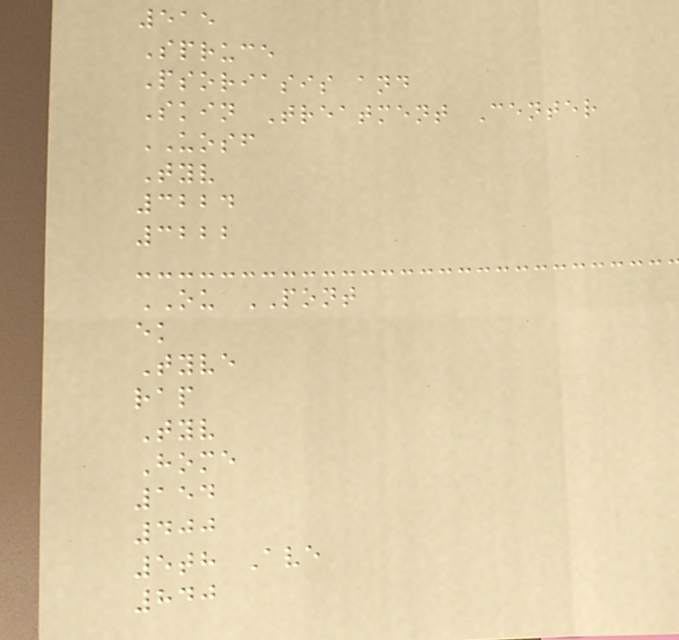515
Spruce
Psoriasis and
Skin Treatment Center
UOSF
Tyv
3224
3222
OU PONT
ek
Tyve
rap
Tyv
Home
154
400
5th Ave
840
